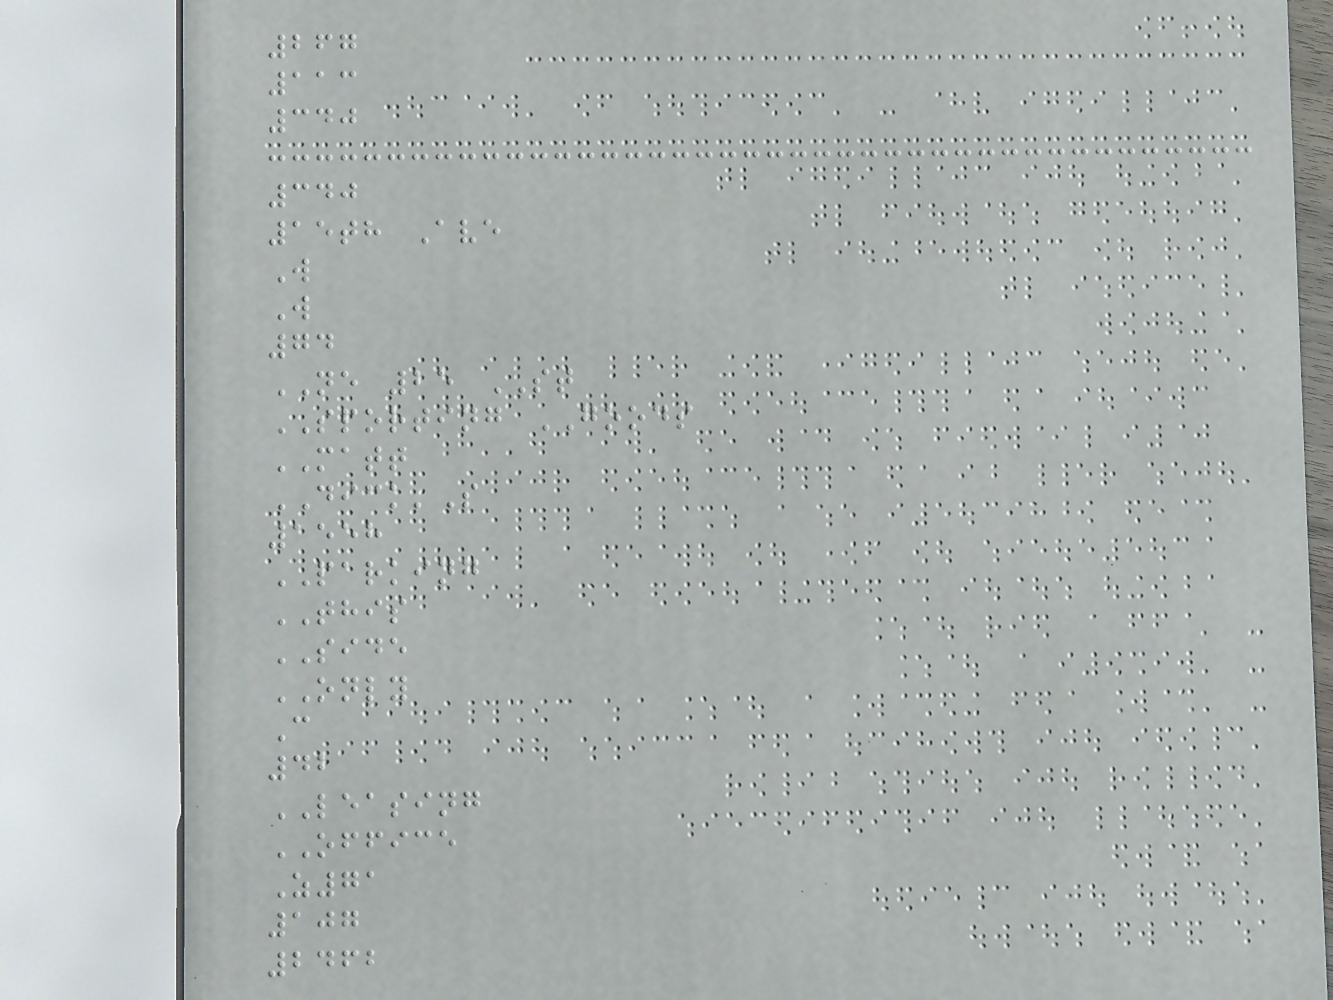267
113
340
340
15th Ave
W
W
74
NE 25 ST
SPORTING GOODS
MATT
DICK'S
1558
PARKING
THIS
SIDE
ONLY
C
42
LEASING
OFFICE
Z71
107
2462
